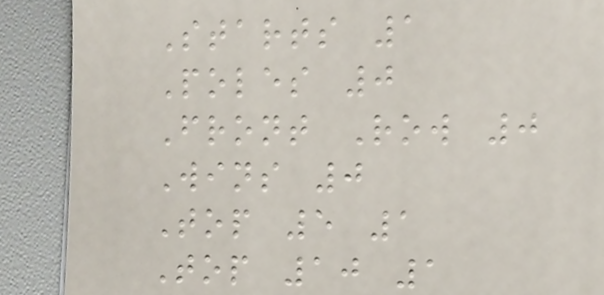Starts 1
Poles 0
Front Row 0
Wins 0
Top 5 1
Top 10 1
